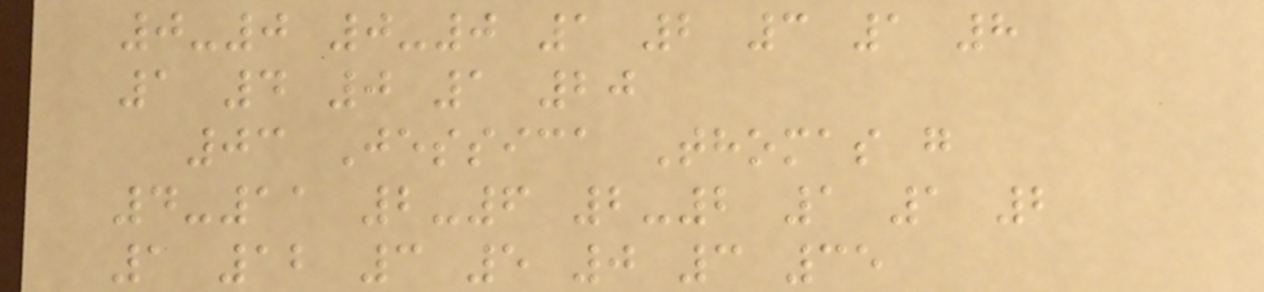0-0 0-0 1 2 3 1 8
1 4 0 1 20
03 Jessica Thomas g
4-11 2-6 2-2 1 1 2
1 12 3 5 0 3 35
